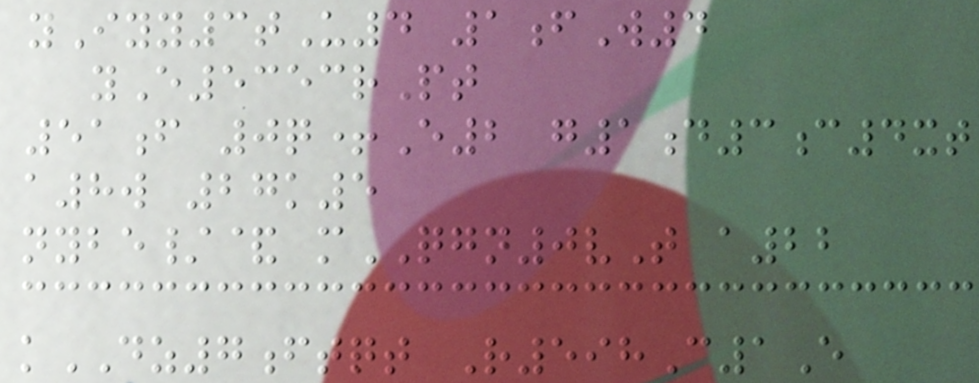yIyy3tU4 1fW4
yE5353rPt
51f 0q+E2 g1d3c4xt
a8w 27k5
nybe/& mQGN0vT a22
kDZ7ftqt R598C1E
